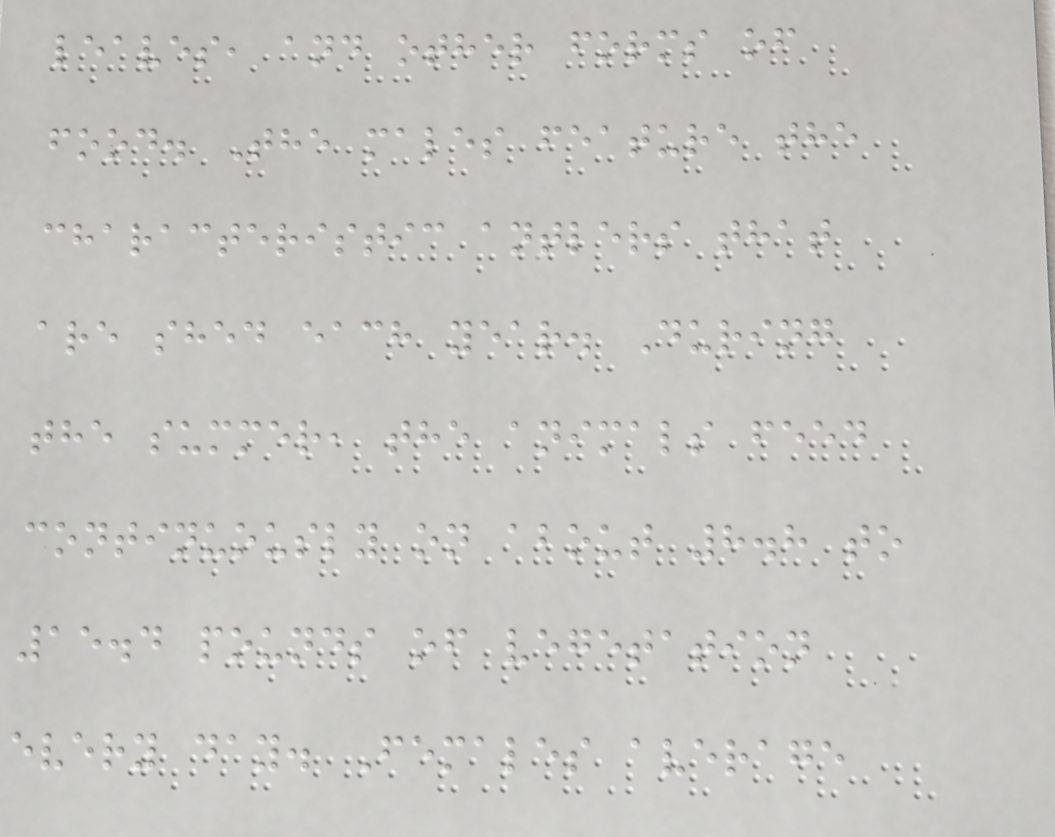leaves, and other forms of
food. The males feature the
characteristic antlers that
are shed each year. During
the summer, the animals feed
continuously on about 8.8 to
15.4 pounds of vegetation
every day. Females average
